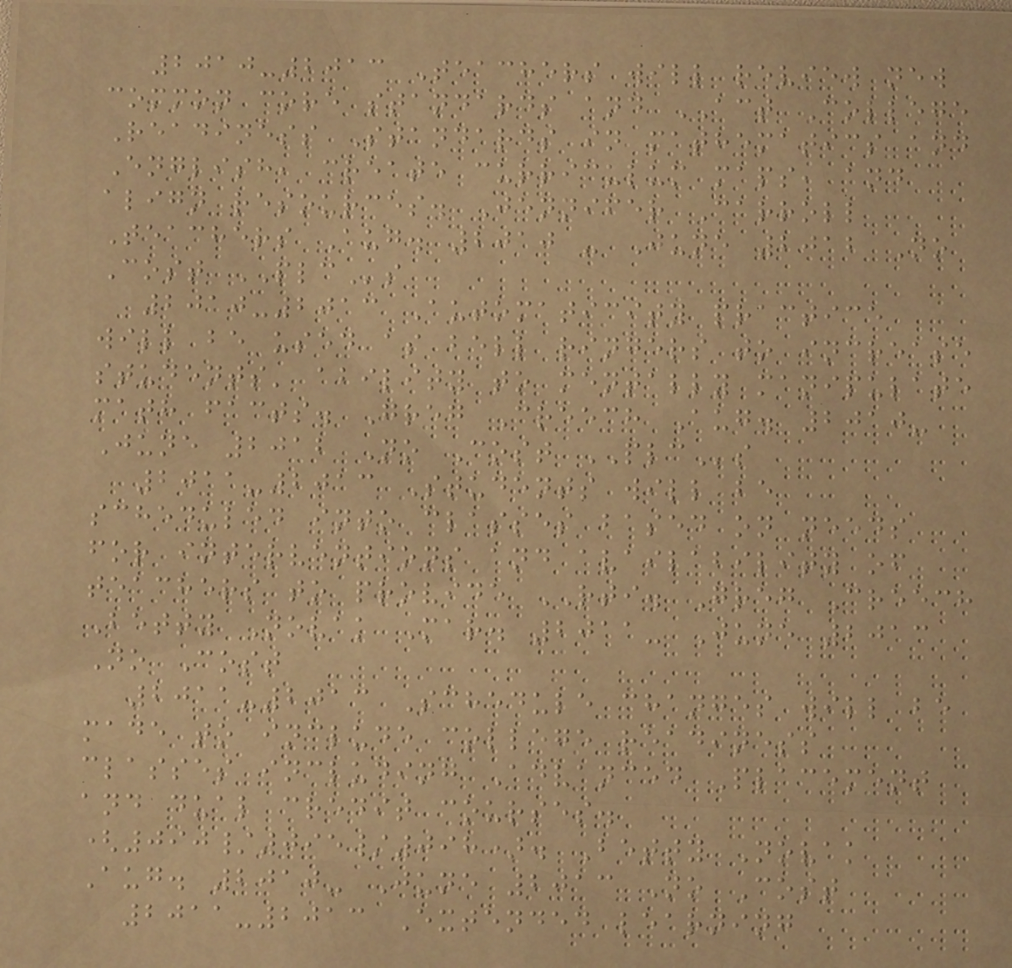2010-2013 Teachers will review new
common core standards and ACT College
Readiness Standards in mathematics and
English, create curriculum maps, and
align resources. Jennifer Carroll
Teachers Aug. 2010 - June 2012 No
Cost PLCs
2010-2013 Automaticity practice
will be used as bell ringers to increase
students' ability to mentally manipulate
math facts. Greg Creech Aug. 2010-
June 2012 No Cost PLCs
2011-2013 Students will be
scheduled into classes based on needs
for interventions and availability of
teachers to provide RTI. Greg Creech
Betty Novak Mar. 2011- June 2013
No Cost
2011-2013 Schedule changes will be
made to include college readiness
classes including Advanced Placement
and dual credit courses.
(090/095/098). Betty Novak
Aug. 2010- June 2013 No Cost
2011-2013 Extended learning
